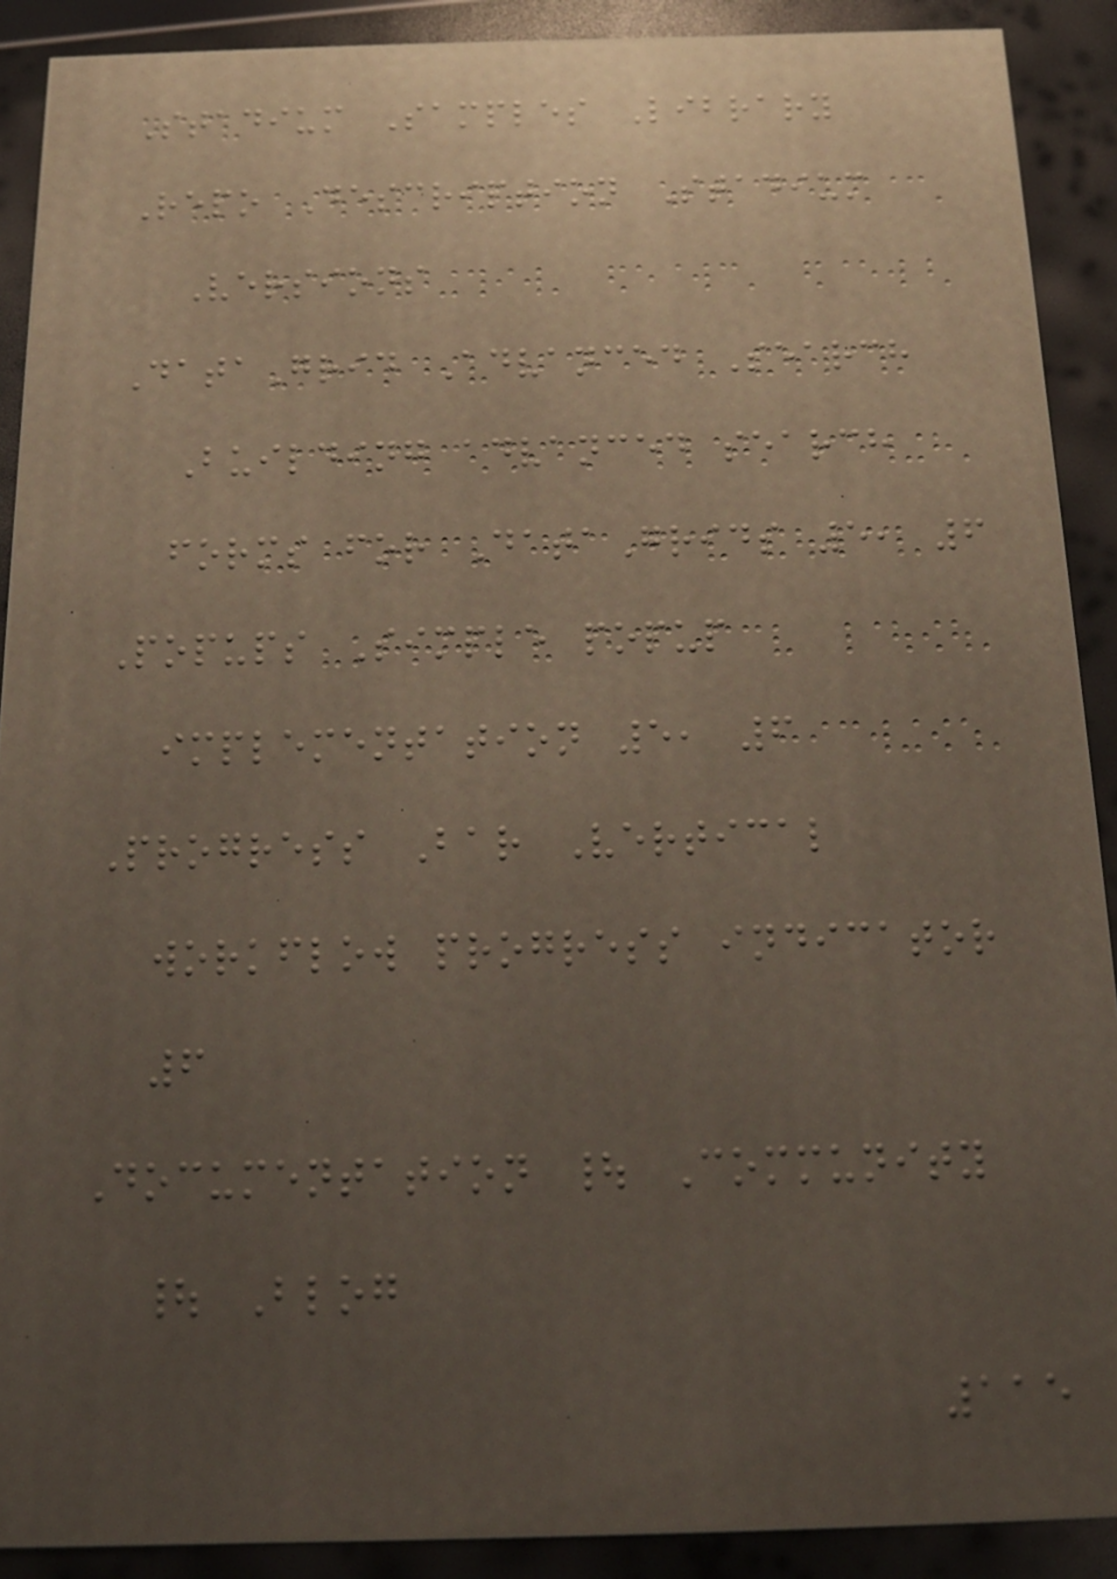Stadium Samples Library
Repo Description Stadium
Versions
DataGrid Advanced Search
Building advanced search
forms for DataGrids 5, 6
Popups Simple popup
implementation 5, 6
Progress Bar Vertical
workflow progress indicator
6
Documentation | Community
| Blog
115
